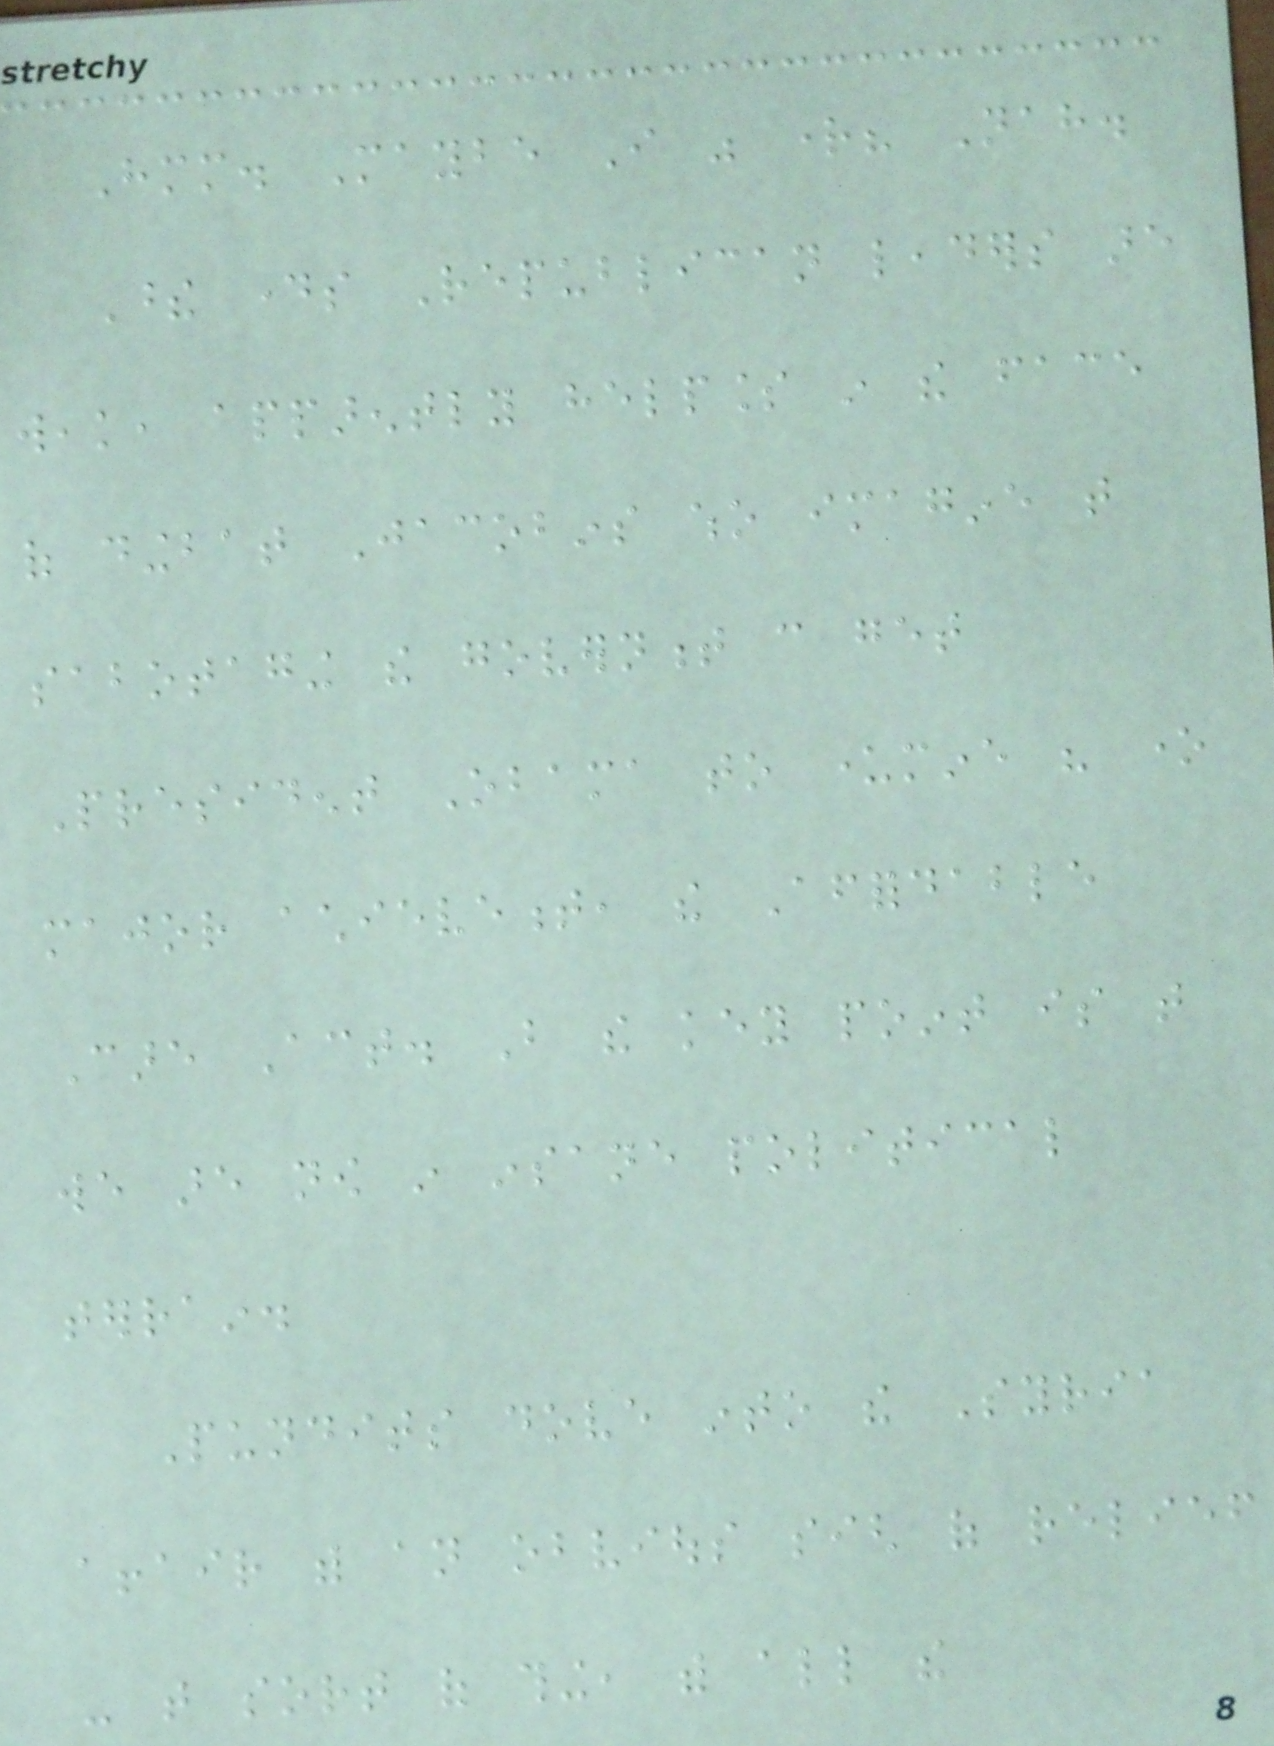Hmm. Maybe I was right? Nah.
These days Republican leaders are
weak, apparently helpless in the face
of dingbat Jacobins who imagine that
sabotaging the government can get
President Obama to undermine his one
major achievement, the Affordable
Care Act. But the key point is that
we are now in insane political
terrain.
Pundits dove into the Syria
affair with an obvious sigh of relief
- that sort of thing, with all the
